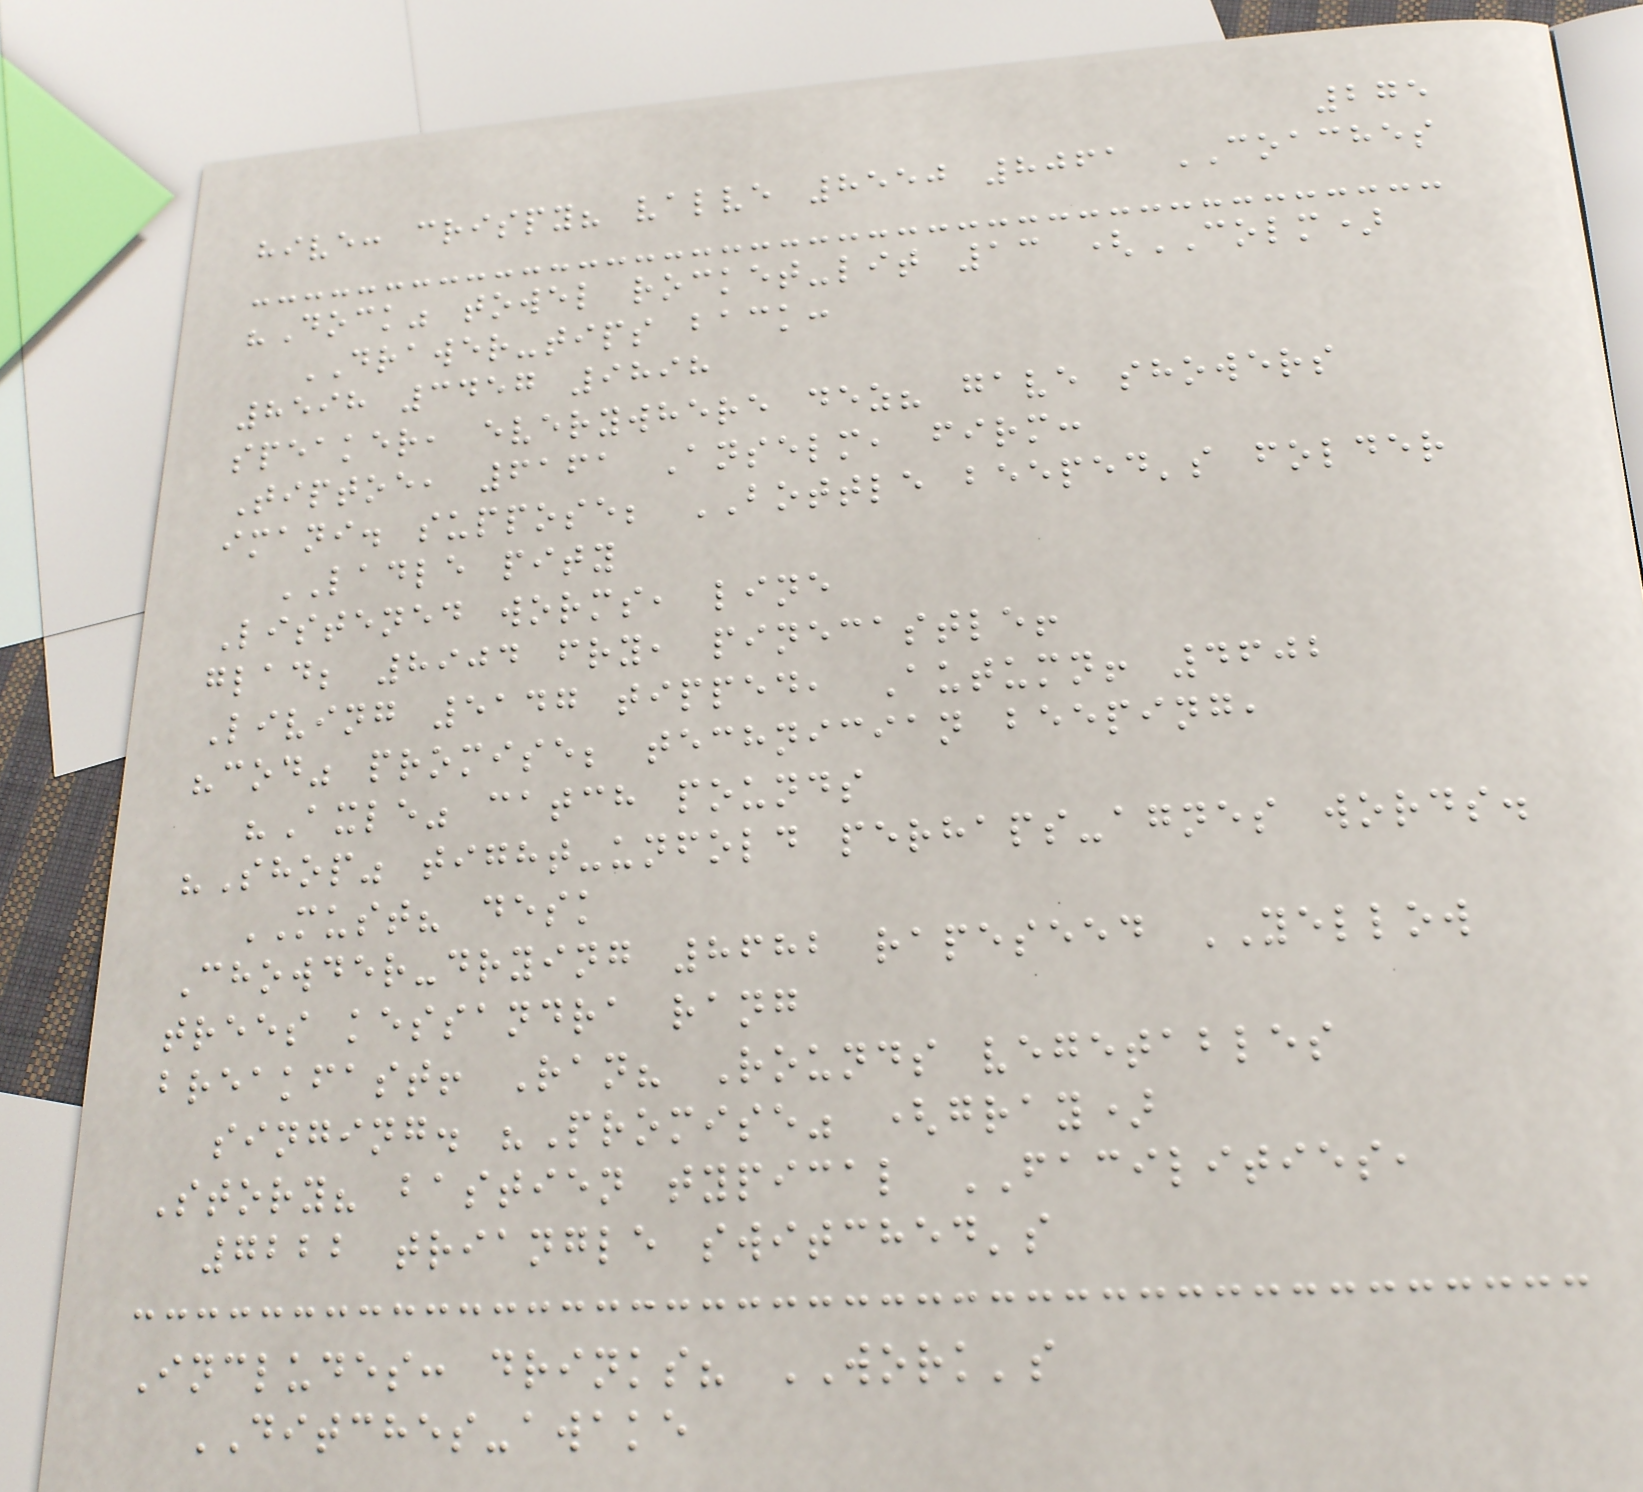275
hive: crispy? valve 8550 8061 COACHES
"Dock" towel rocket-lit 13 (COLM)
DRAWER-tips back:
8598 3457 9898
speaker, everywhere dez? gave showers
Tiptoe, 6161 Anselm, firm:
imani. suppose; BOTTLE beeped's folder
LADLE pity
Listened worms, line
glad; 8904 fry, pinecastle!
Living 5147 tipped, Autumn! 4602
"cod" promise; technician beeping,
"Axle" catch pounds
"Shop" tight-unfold perhaps-agnes words.
MUST? desk
Chowder-drying 8682 rapeseed YELLOW
trees kessandra rang
breakfast! Ran? Rounds vegetables
singing. "Promise" (gray)
Story? bastien typical FACILITIES,
7222 triangle switched's
Includes: drinks? WORK's
DITCHES-awake
